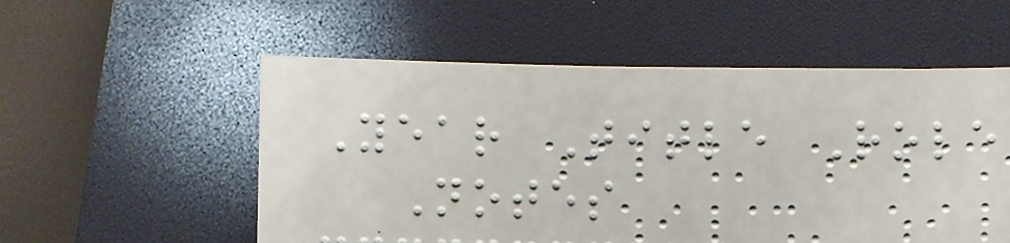Year Title Role
Notes
